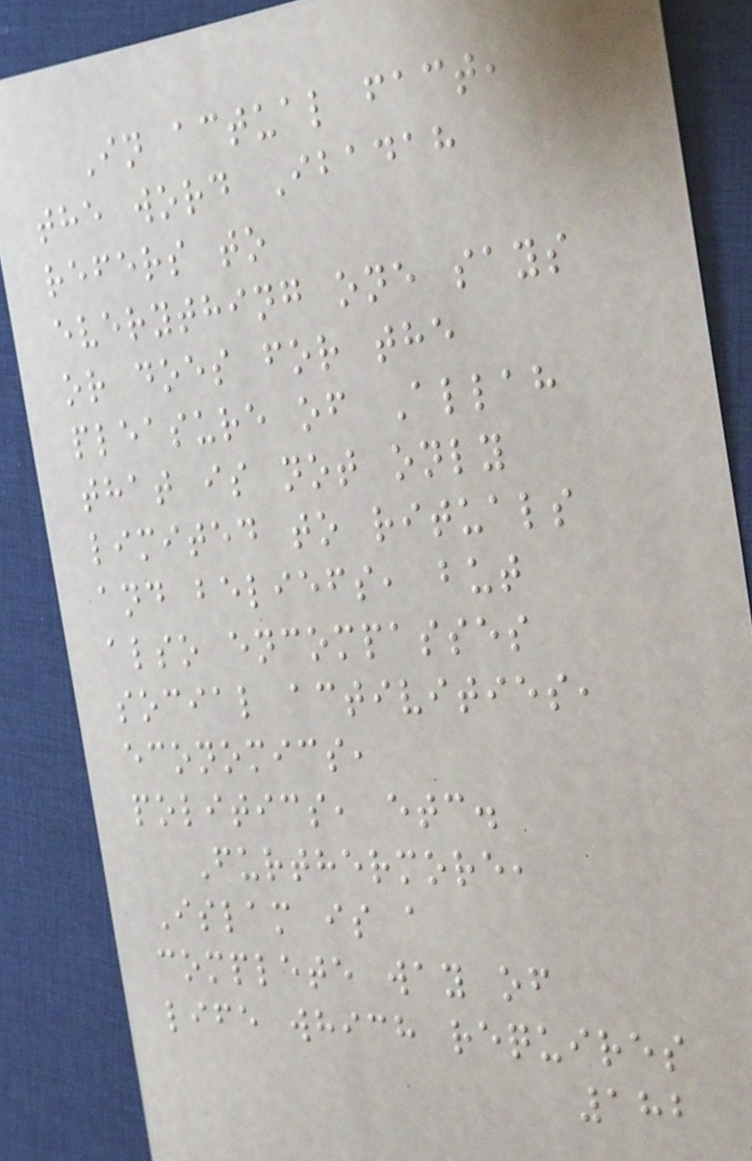In actual fact,
the word Ibadah
refers to
everything one says
or does for the
pleasure of Allah
that is not only
limited to rituals
and beliefs, but
also encompasses
social activities,
economics,
politics, etc.
Furthermore,
Islam is a
complete way of
life which requires
182
